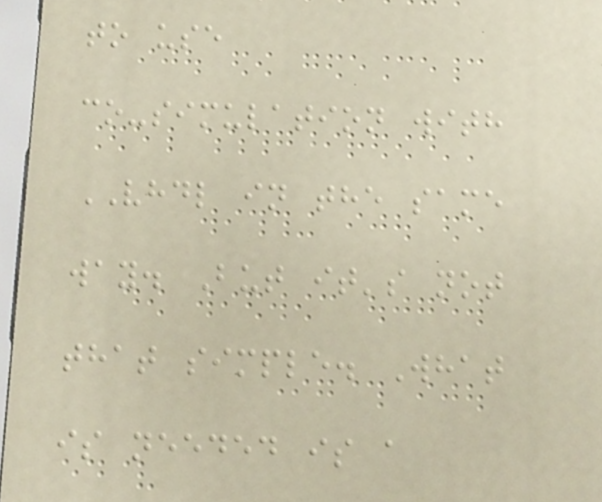to use
co-simulation with
VHDL in the same
way. But it's not
that simple. What
is needed is a
